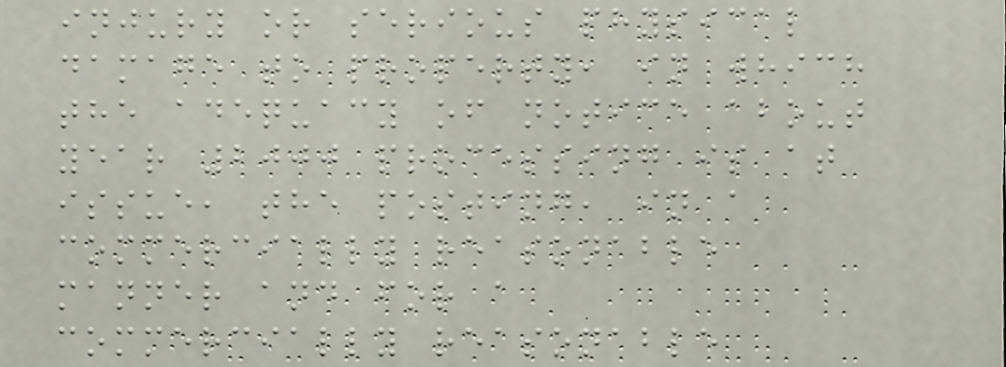injury or serious physical
damage to property, in which
the adequacy of notice about
year 2000 processing is at
issue, the posting, in a
commercially reasonable
manner and for a
commercially reasonable
